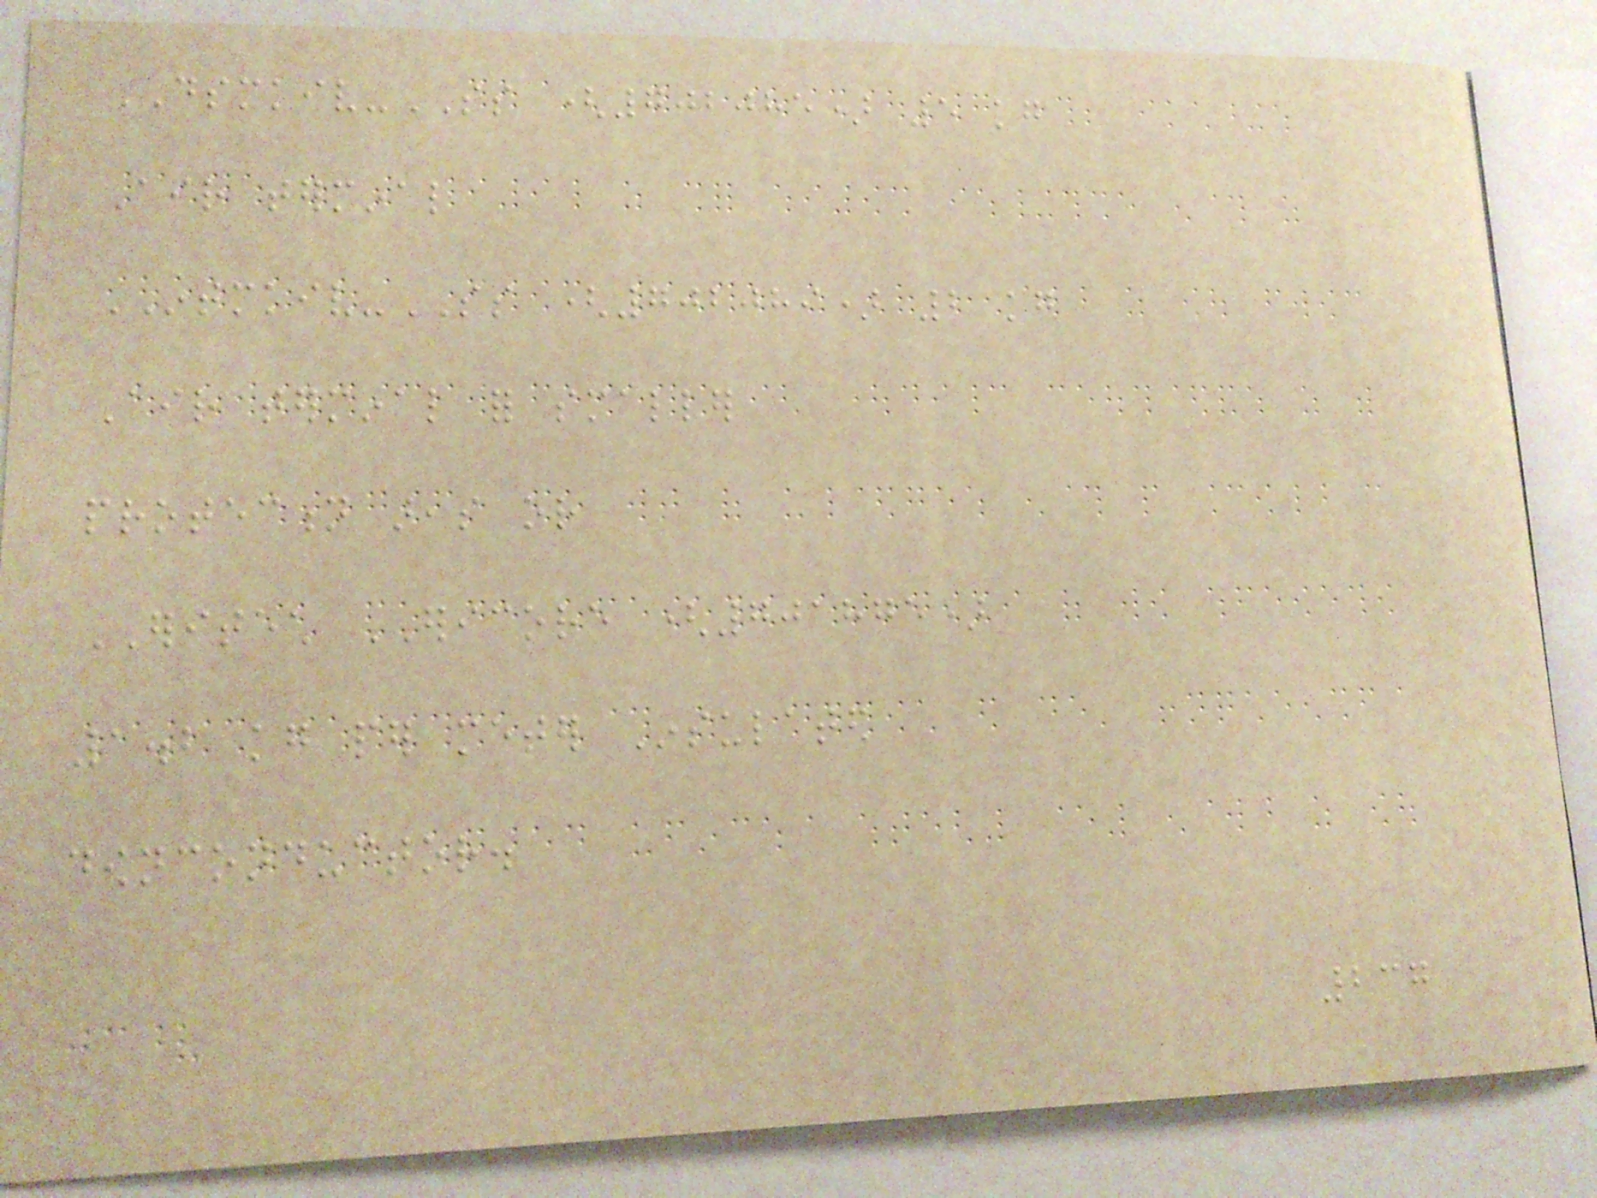DSMKIV-SS (702085) 5 kg
Air terminal
INTMKIV-SS (702089) 2 kg
Air terminal for smaller
protection areas or
ERITECH ERICORE (701875)
1.2 kg per meter Insulated
downconductor.
237
